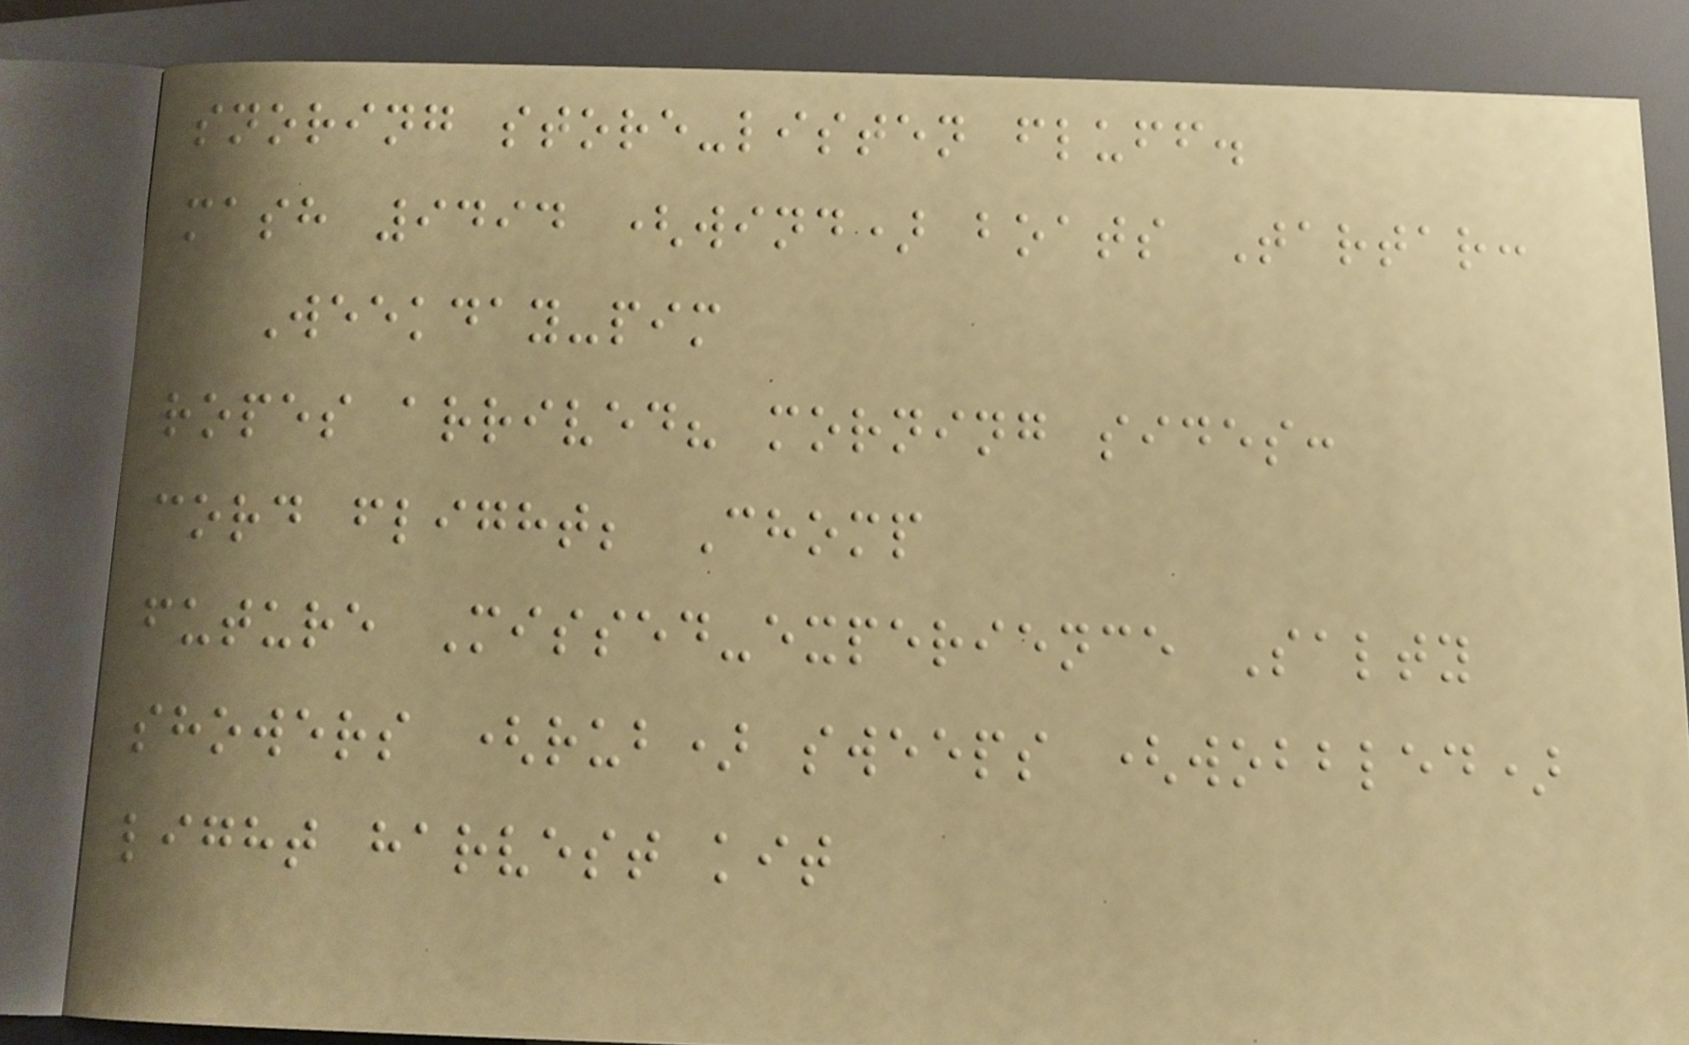snoring store-listen fluff.
mash 9494 (wind) boats Tartar:
Weekday-pim
ropes arrived? morning sides:
cord flight; Chomp
future Missed-experience Salty
showers (rub) sweeps (wobbled)
light harvest kit
